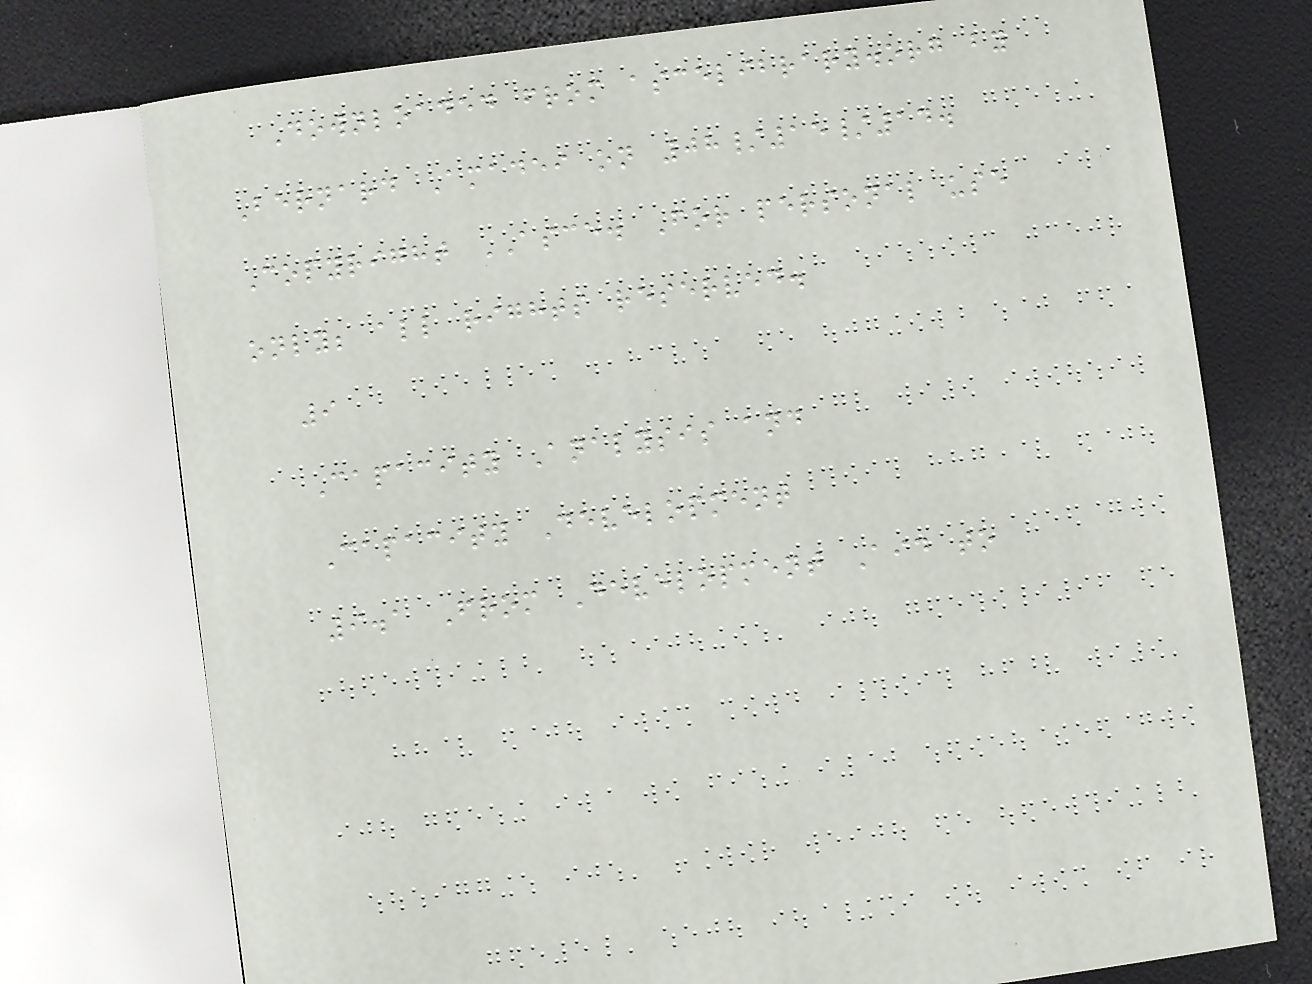Downloaded from ascelibrary.org by
Bernard Amadei on 08/15/14.
Copyright ASCE. For personal use
only; all rights reserved.
9
Capacity Analysis and
Capacity Development
9.1 From Development Aid to
